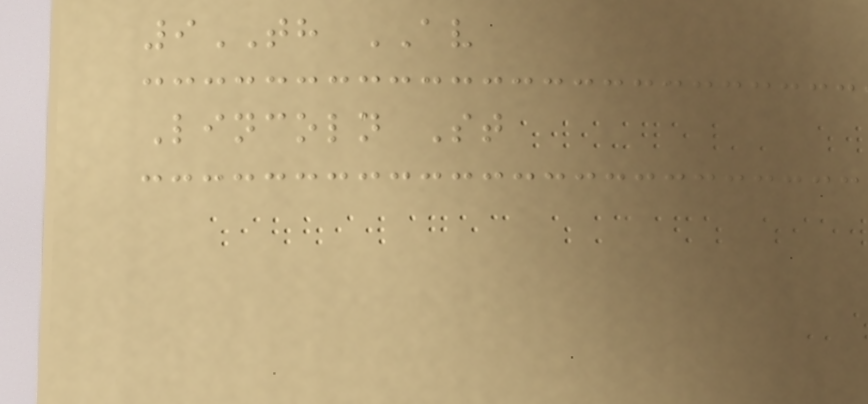9TH AV
Lincoln St
